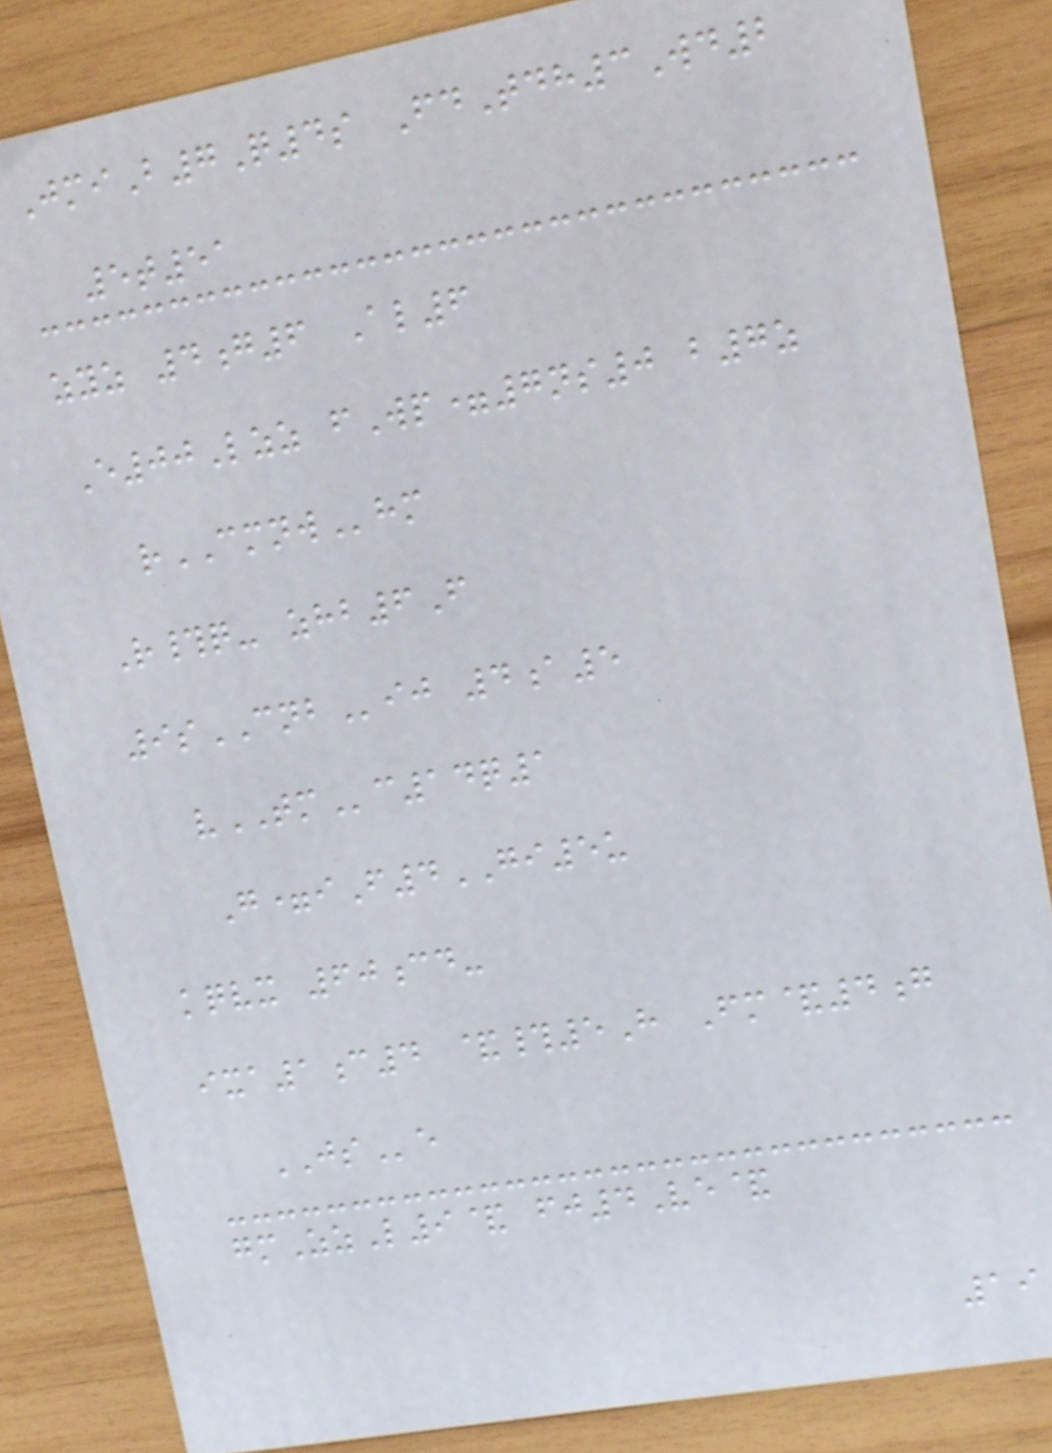JmiB7Q4s FdTdh3Wd2
5t51
zyz 4g6 Al6
E00Lzz fWp=7ns0 b7z
rCMNWhm
R#q- zhb6F
9sCNBij 4a5
vTMc14q1
G=iF4GI5u
kqvx 60cd-
ixa1c4 &#5H Fm&4g
JSe
gmZzL9& fj4Ve&
19
